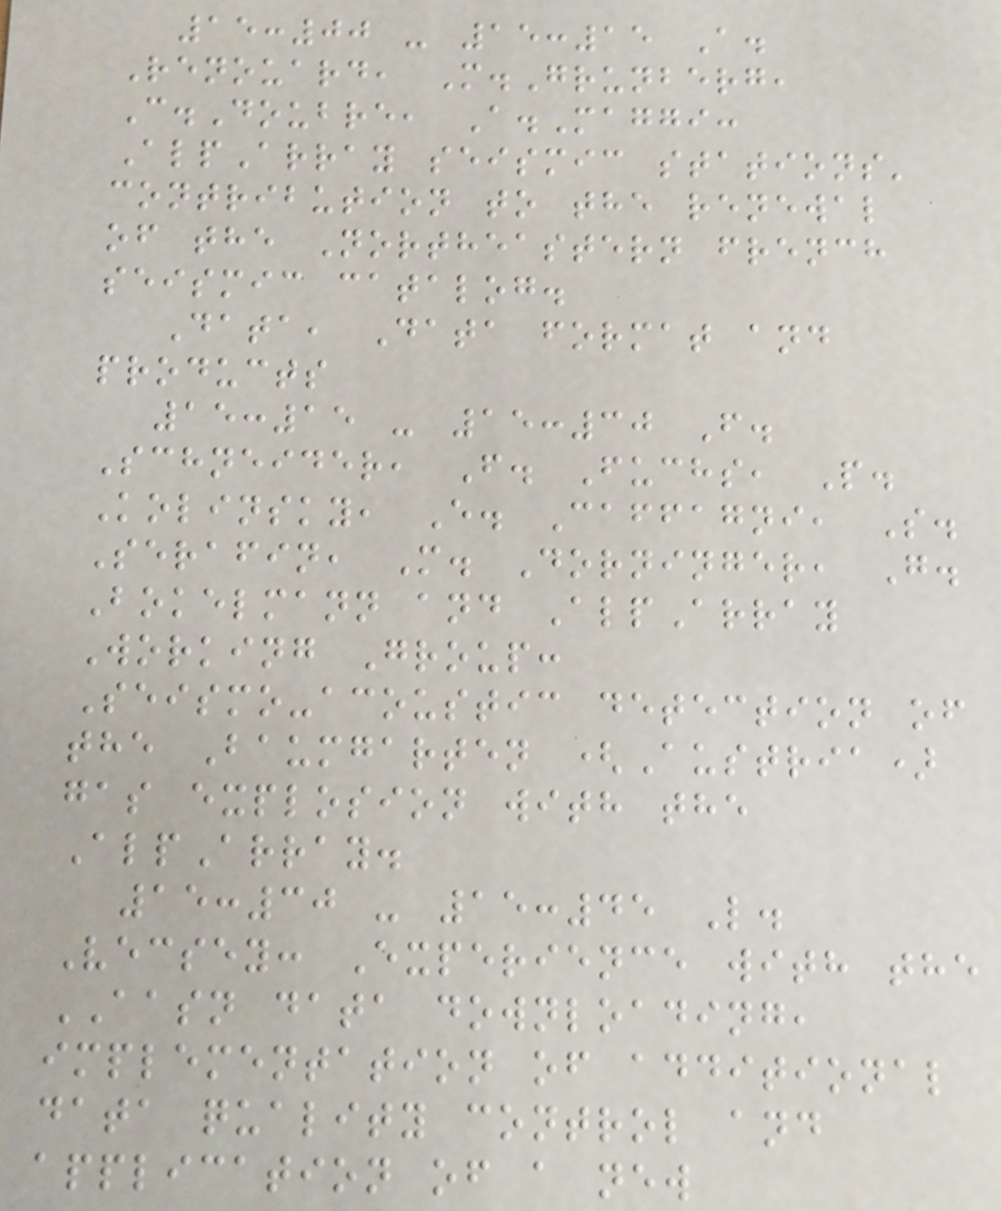15:00 - 15:15 A.
Renouard, M.Grunberg,
C.Doubre, A.Maggi:
AlpArray seismic stations'
contribution to the renewal
of the Northeastern french
seismic catalog.
Data, Data format and
products
15:15 - 15:30 F.
Schneider, F. Fuchs, P.
Kolinsky, E. Caffagni, S.
Serafin, M. Dorninger, G.
Bokelmann and AlpArray
Working Group:
Seismo-acoustic detection of
the Baumgarten (Austria)
gas explosion with the
AlpArray.
15:30 - 15:45 L.
Vecsey: Experience with the
AASN data downloading,
implementation of additional
data quality control and
application of a new
